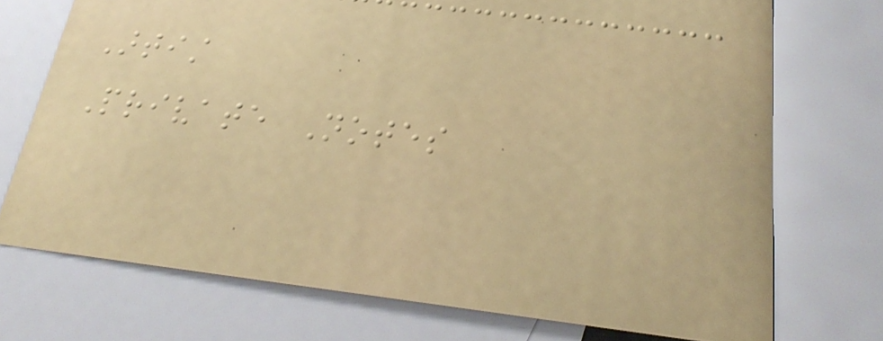Artist
Private Notes
